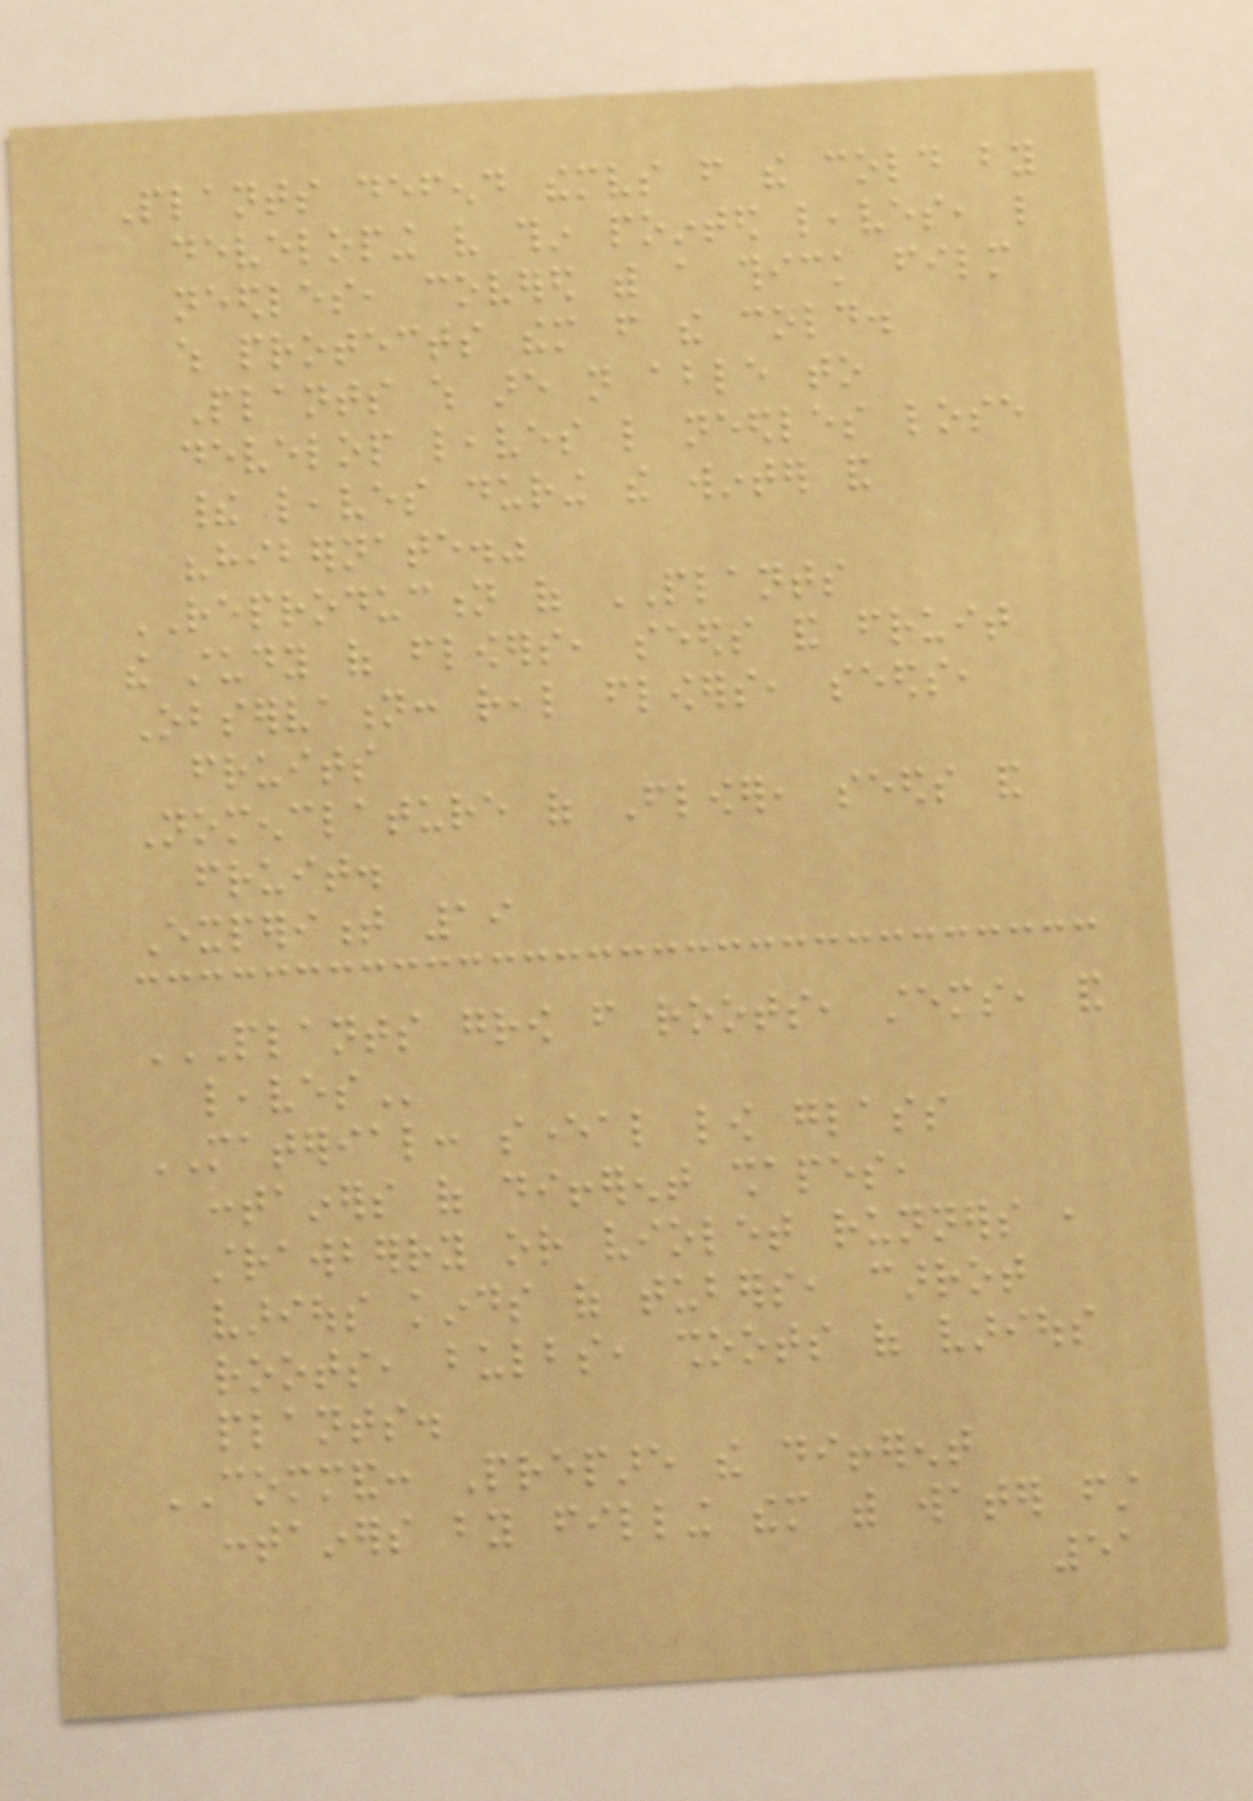Plants defend themselves from the cold by
developing very thin pointed leaves, like
needles, covered with a thick film
which protects them from the cold.
Plants which are not able to
develop leaves like needles lose
their leaves during the winter and
"hibernate."
REPRODUCTION of PLANTS
the study of flowers, seeds and fruit
Observation: real flowers, seeds,
fruits
Nomenclature of Flower, seeds and
fruit.
Experiment 19
PLANTS GROW FROM ROOTS, STEMS, AND
LEAVES
MATERIAL: several low glass
containers of different shapes,
strawberry or violet runners ,
various kinds of tubers, carrot
roots, bulbs, shoots of various
plants.
COMMAND: Prepare the different
containers by filling them with water first
51
